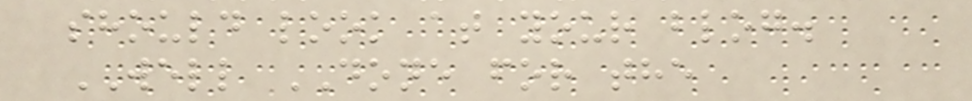should look at your blog.
WELL DONE for the
